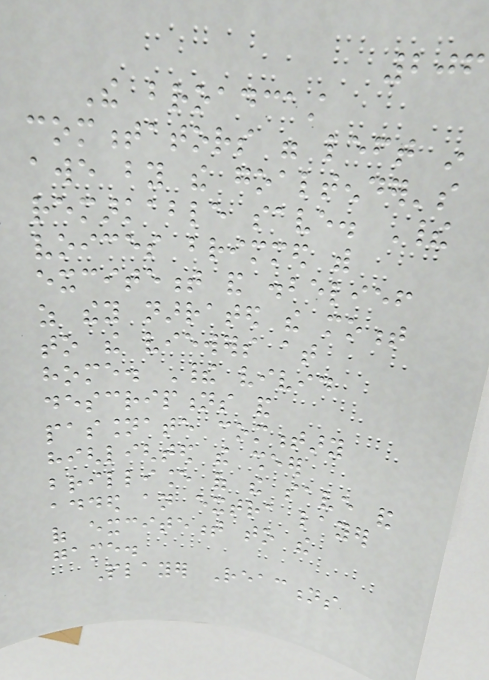206
The broadcast
commentators were left in
awe by the goaltender's
remarkable save. Their
voices brimmed with
excitement and disbelief
as they narrated the moment
to the viewers at
home. Their vivid
descriptions and
passionate commentary
highlighted the sheer
brilliance of the save and
added an extra layer
of excitement to the
game.
Player Reactions
